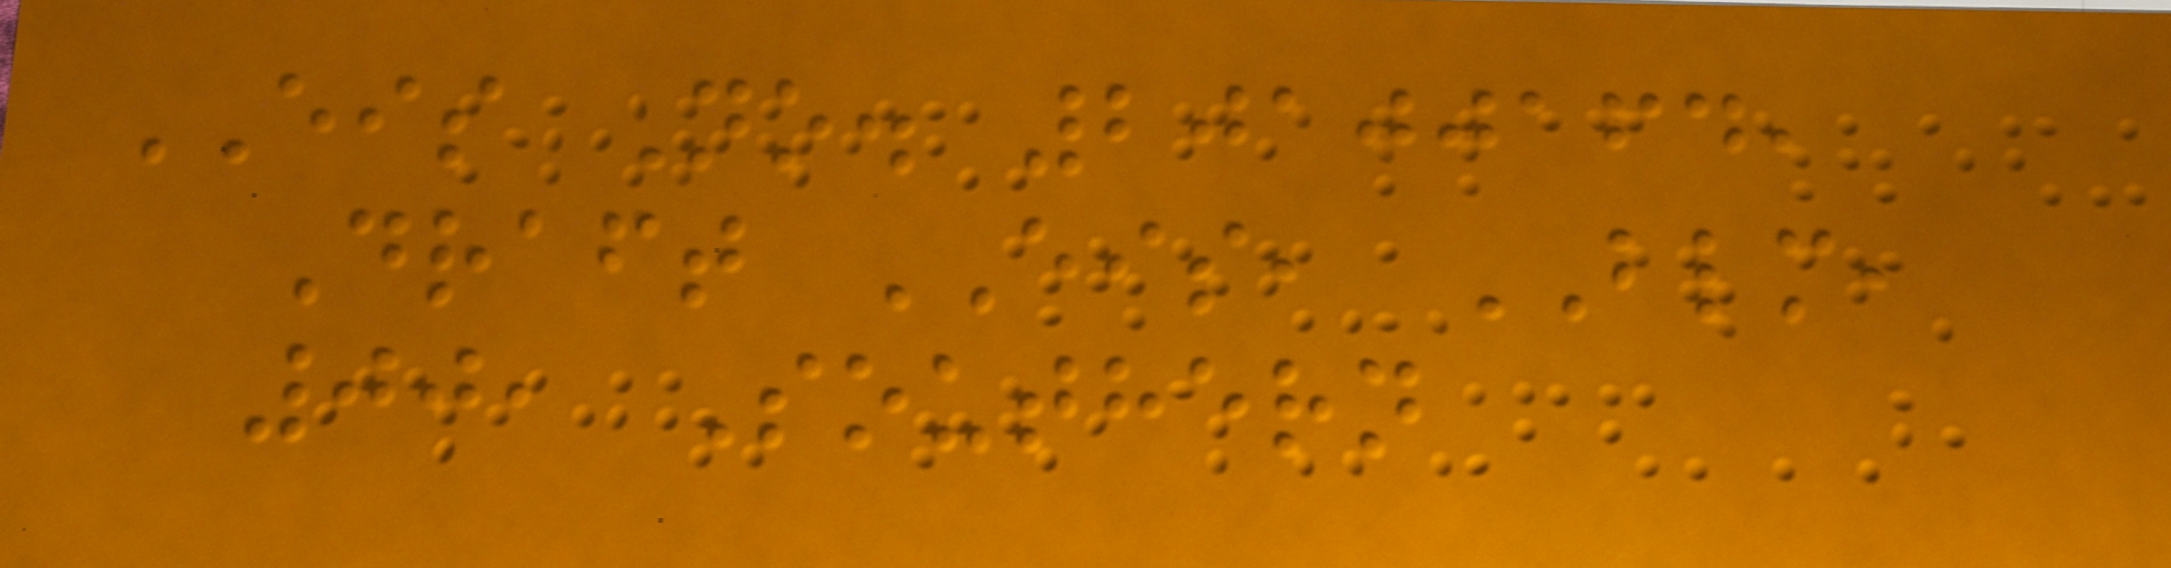EIS No. 20100164,
Draft EIS, BLM,
00, Southern
